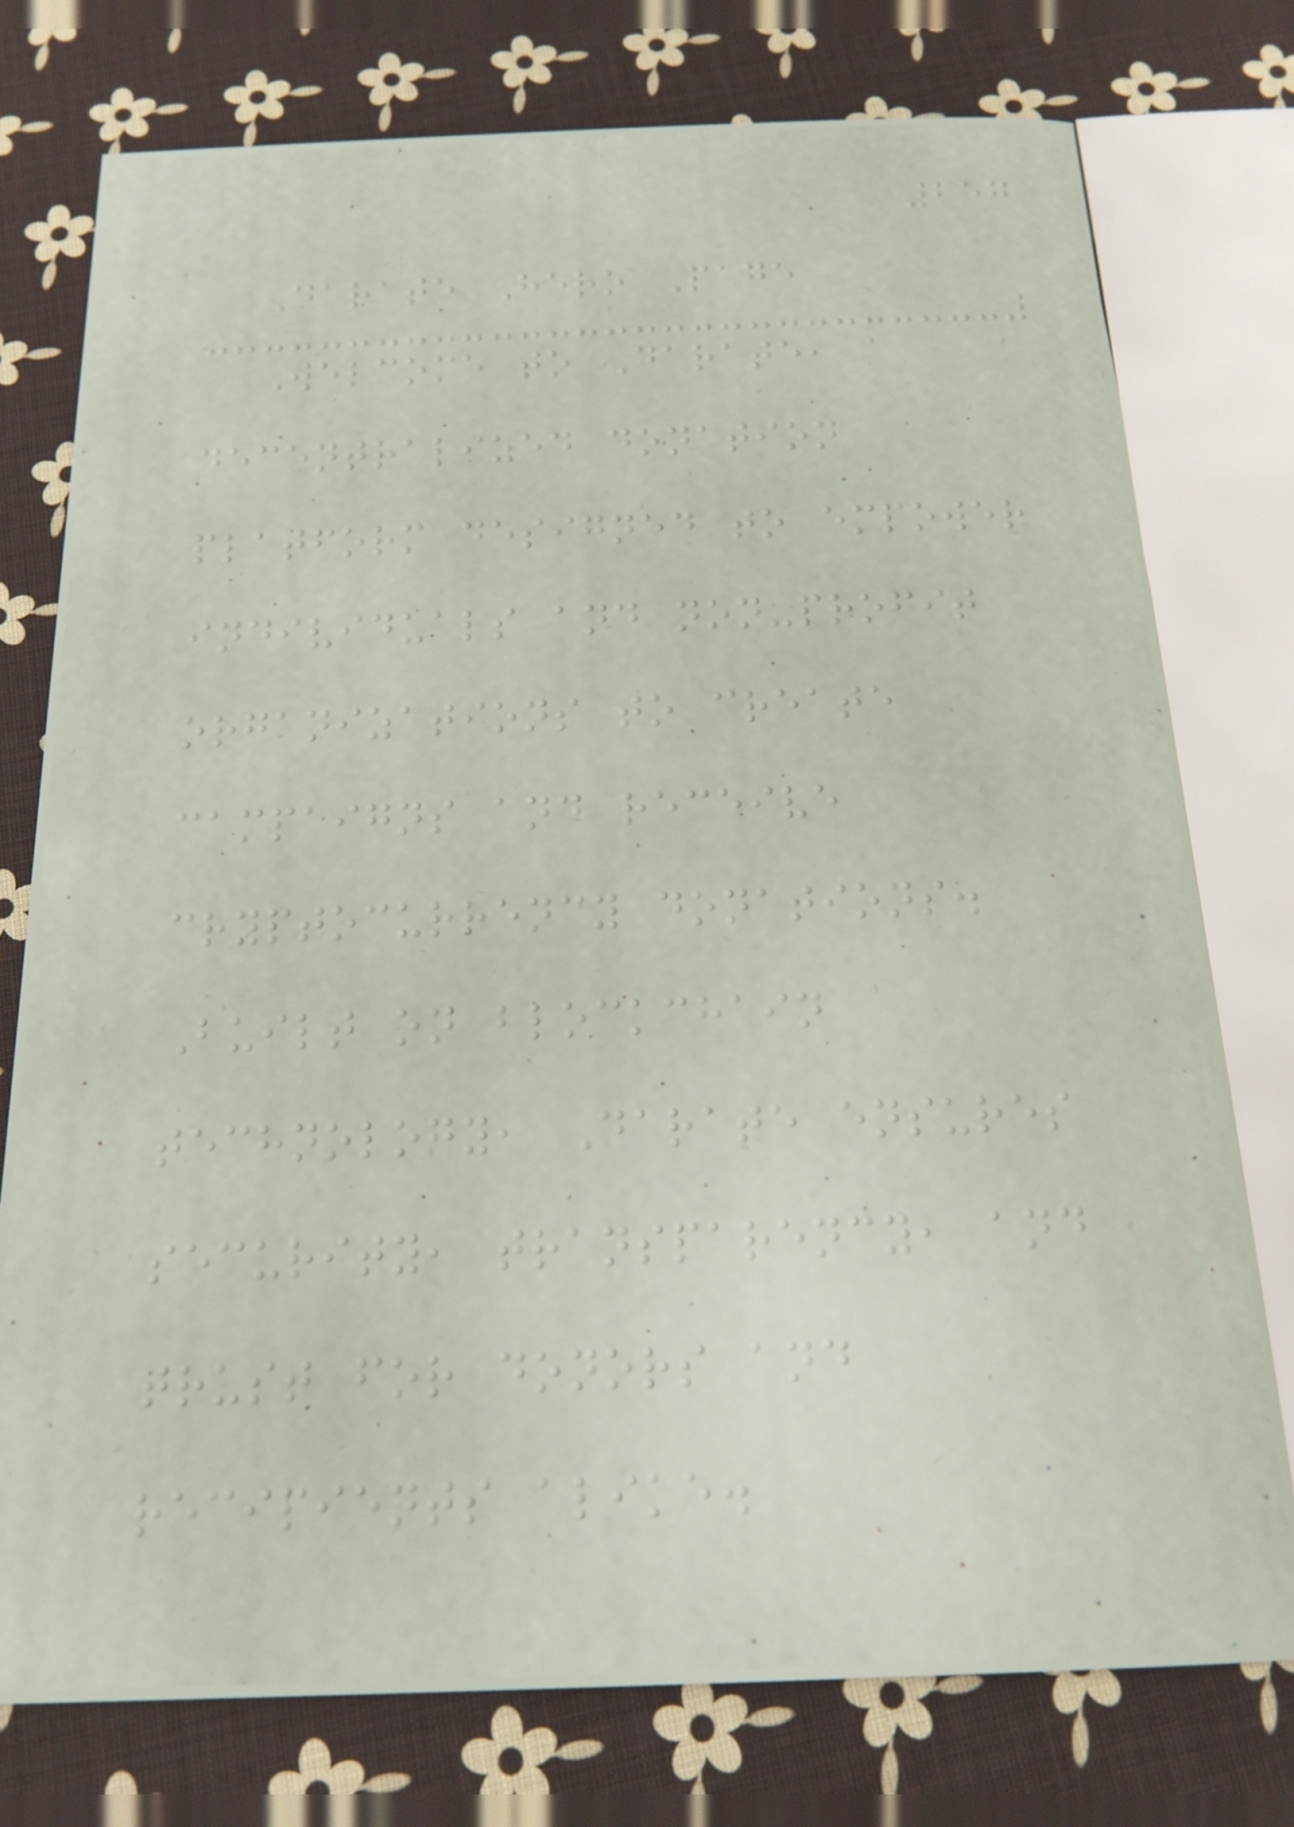257
Darate Hero Page
Welcome to Darate, a
decentralized donation
platform designed to empower
individuals and non-profit
organizations to create
campaigns and receive
cryptocurrency donations.
Built on blockchain
technology, Darate ensures
security, transparency, and
trust for donors and
recipients alike.
